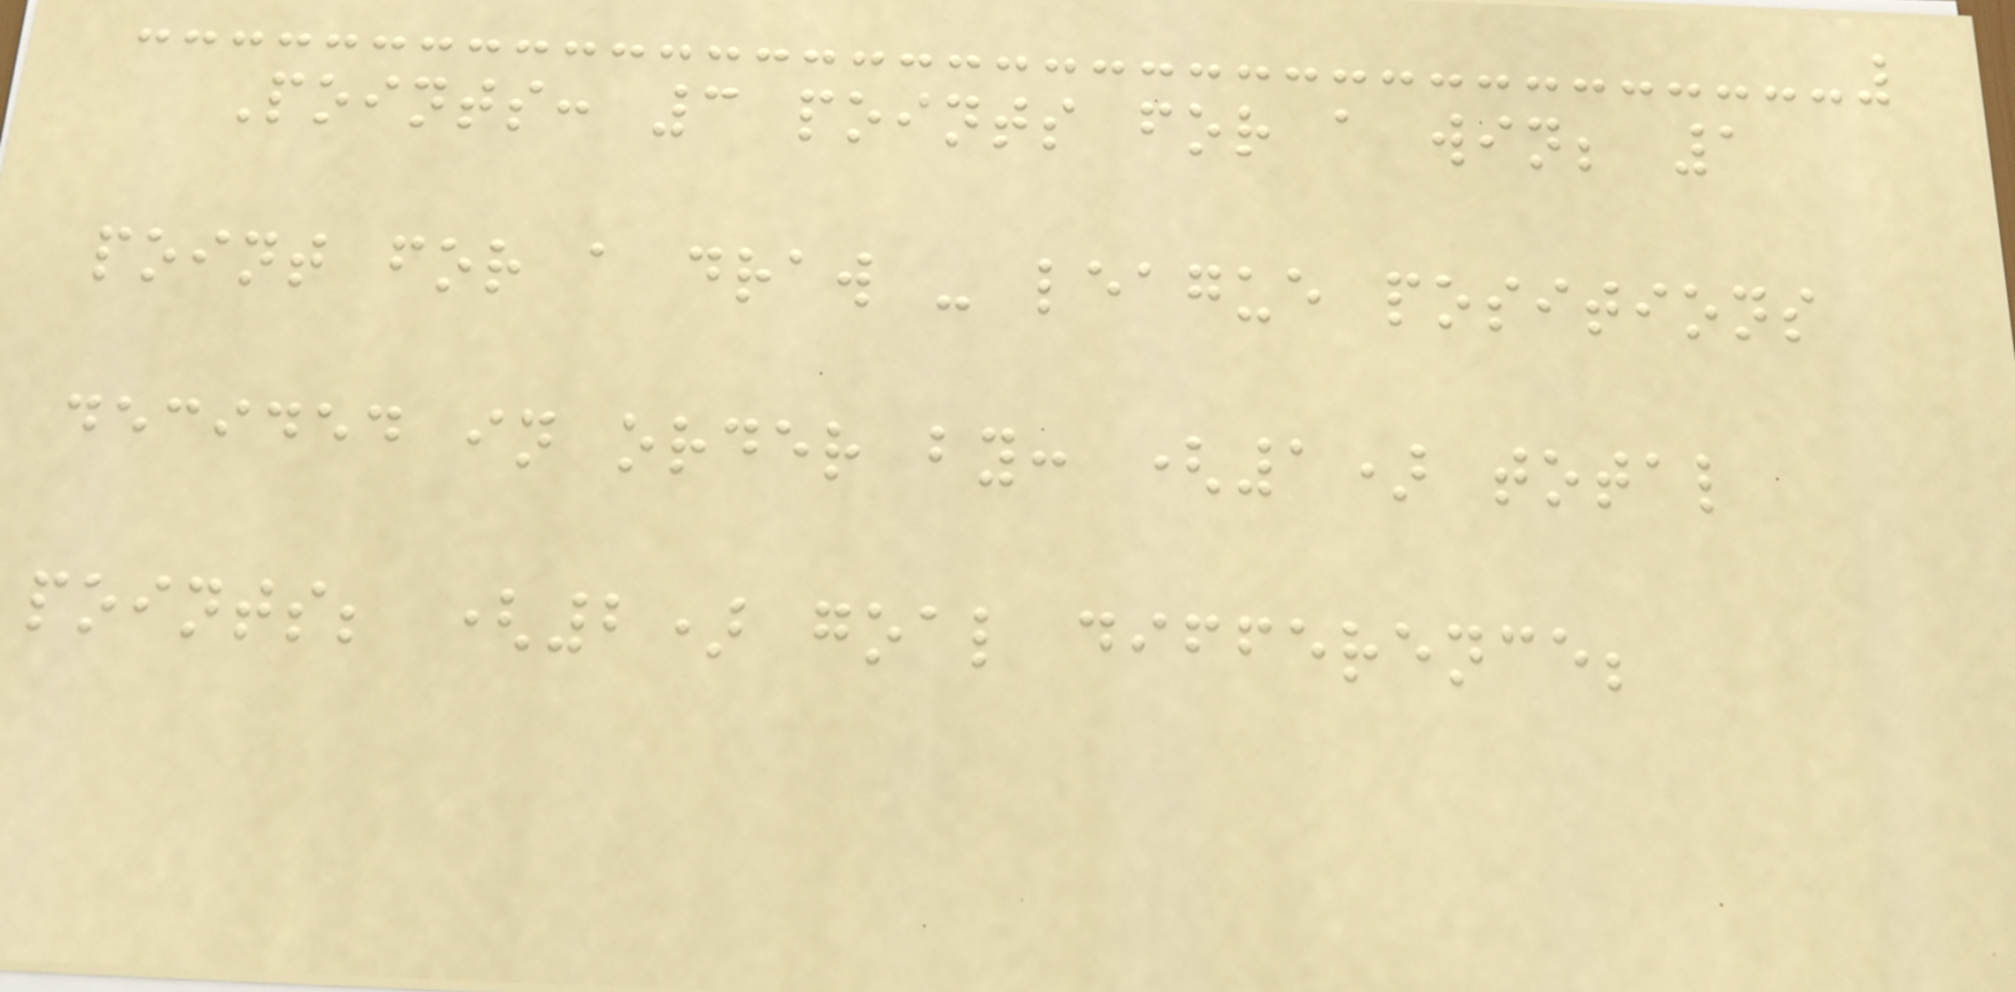Points: 3 points for a win; 1
point for a draw - league positions
decided in order by: (1) total
points; (2) goal difference;
